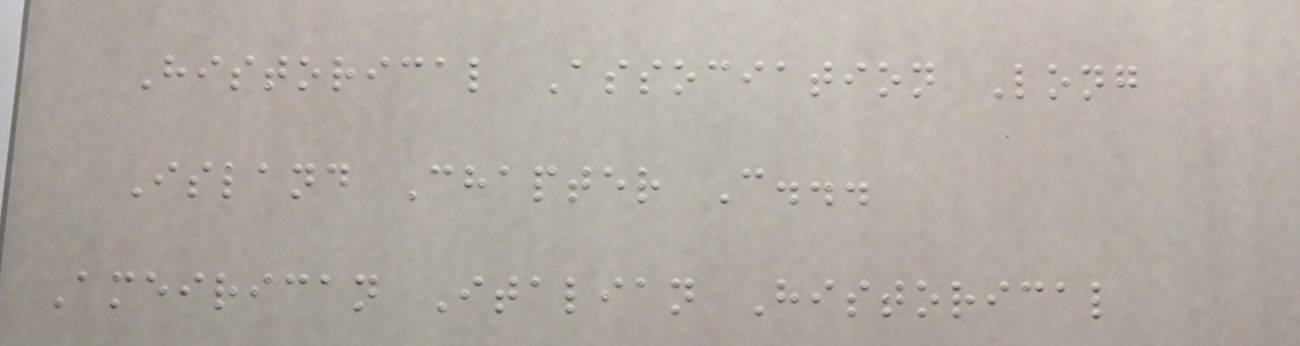Historical Association Long
Island Chapter C...
Ameirican Italian Historical
